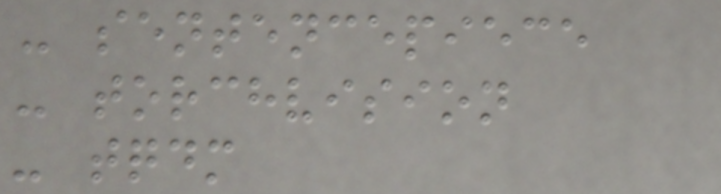- sentencepiece
- torchvision
- tqdm
